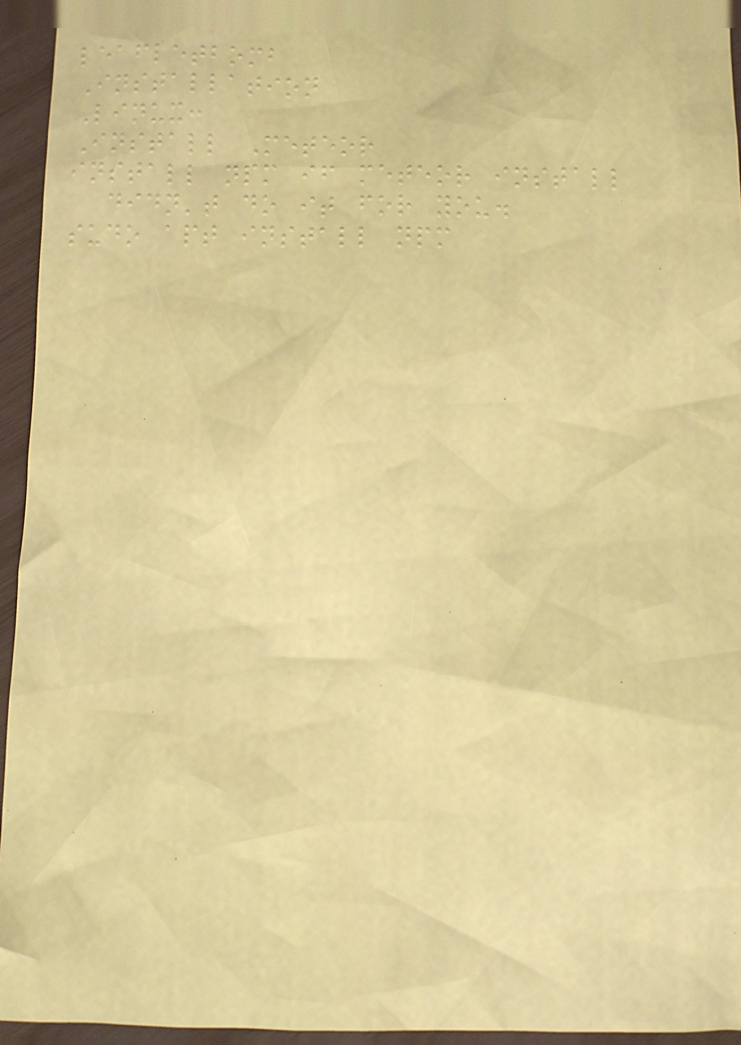leafletbomb
Installation
Linux:
Install Meteor
install npm if meteor install
didn't do it for you.
sudo apt install npm
